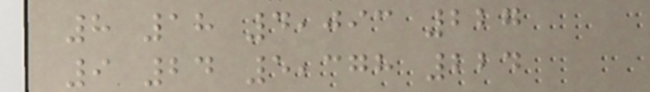8 18 4,093 227
9 24 5,378 224
